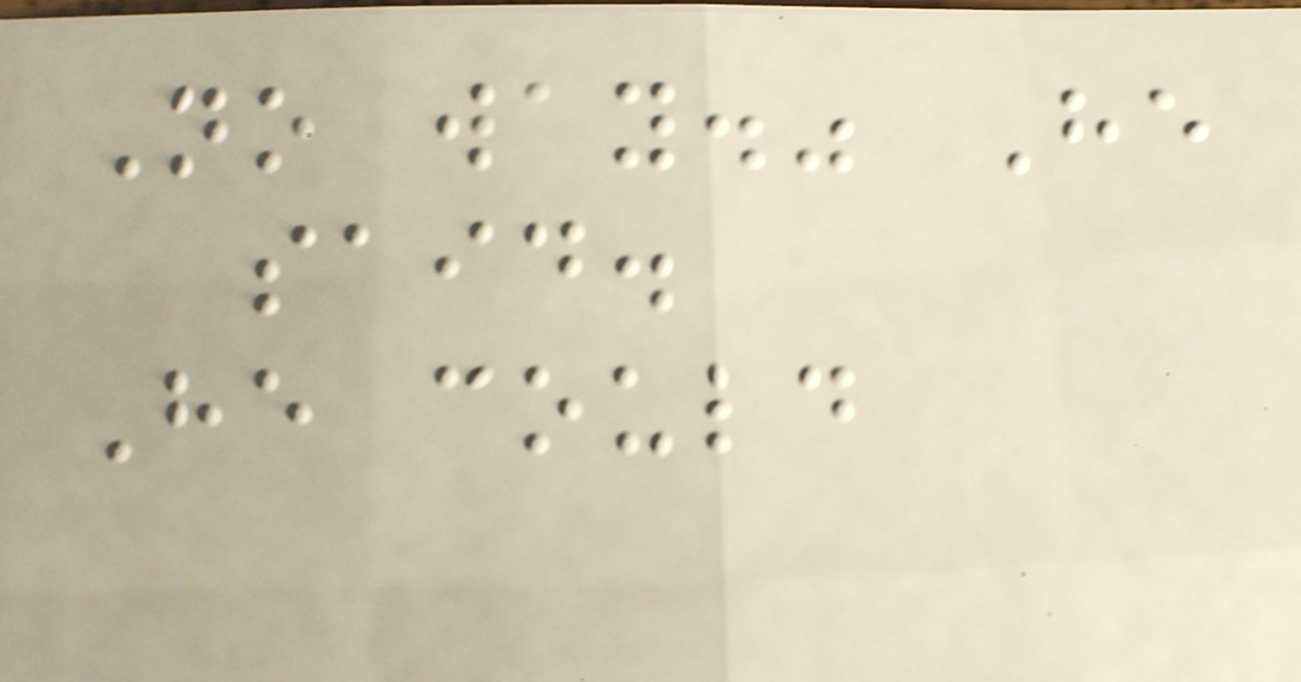No way." He
said.
He could
